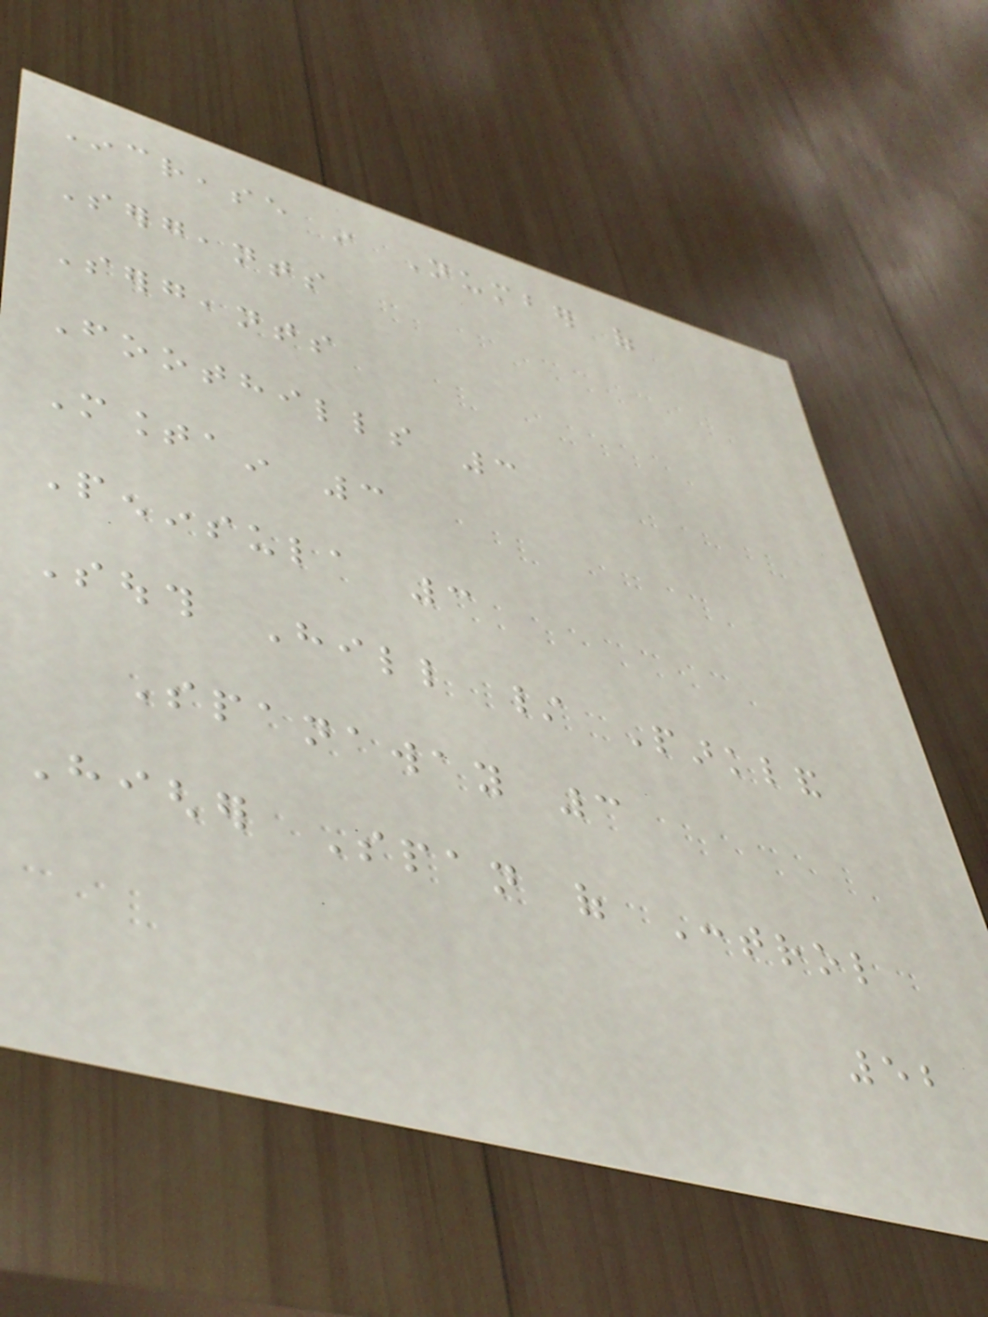Increase in Number of
Sergeants
Sergeants
Foothills 3
Mountain 3
Peninsula 3
South Hill / Parkland
Spanaway 3
Higher Span of Control
52
